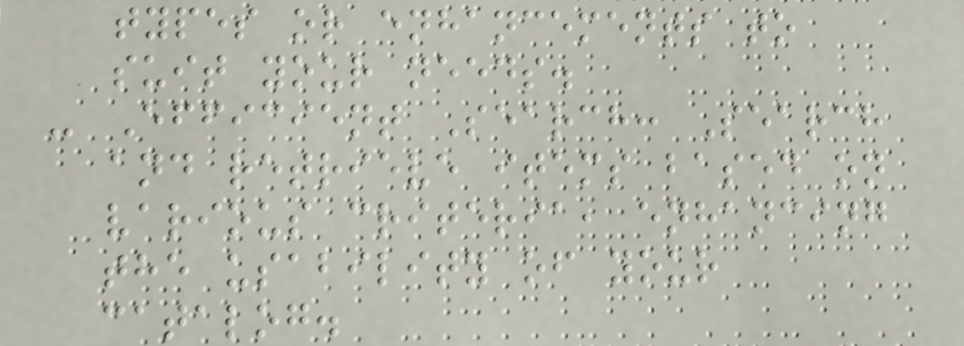types or enhancements to
suit your needs.
- Efficient Search: Search
and retrieve items based on
various criteria, enhancing
the usability of your
catalog.
